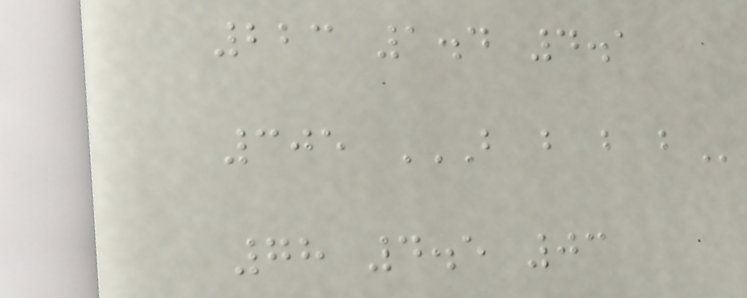223 1.4 4.1
305 B B B B
78 4.5 03
